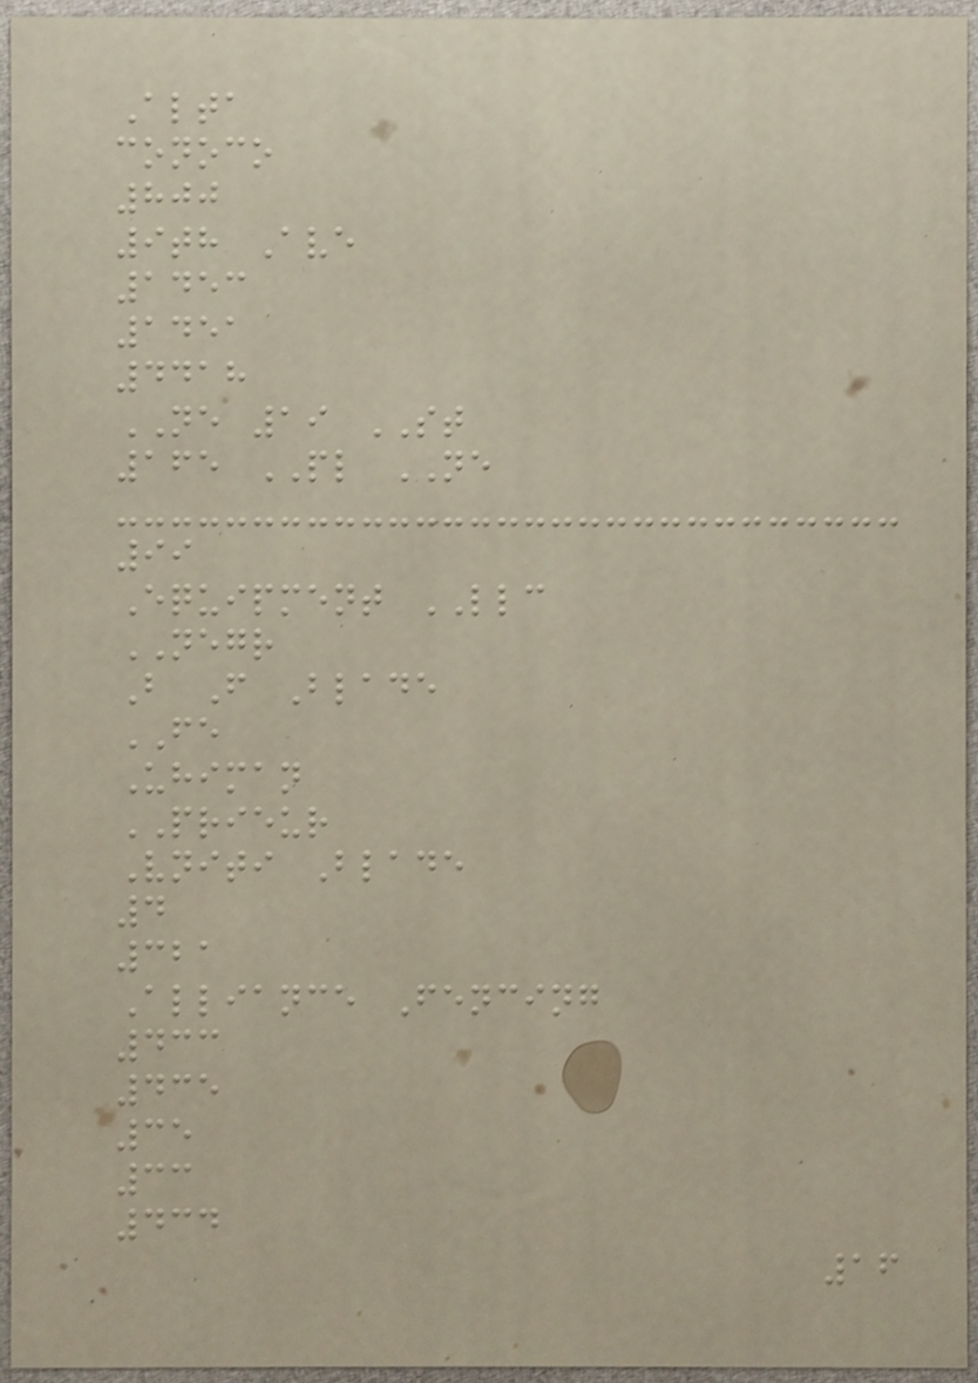Alta
conoco
800
9th Ave
1453
1451
4418
NE 19 ST
165 PL NE
99
Equipment LLC
NEGR
B F Blade
FE
Uhiman
PRIEUR
Vniti Blade
4
321
Alliance Fencing
433
435
35
33
434
16
